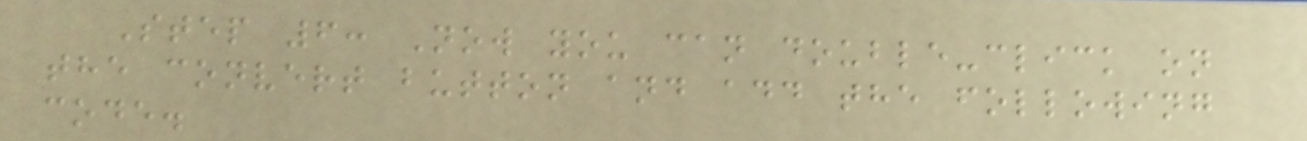Step 6: Now you can double-click on
the convert button and add the following
code.
